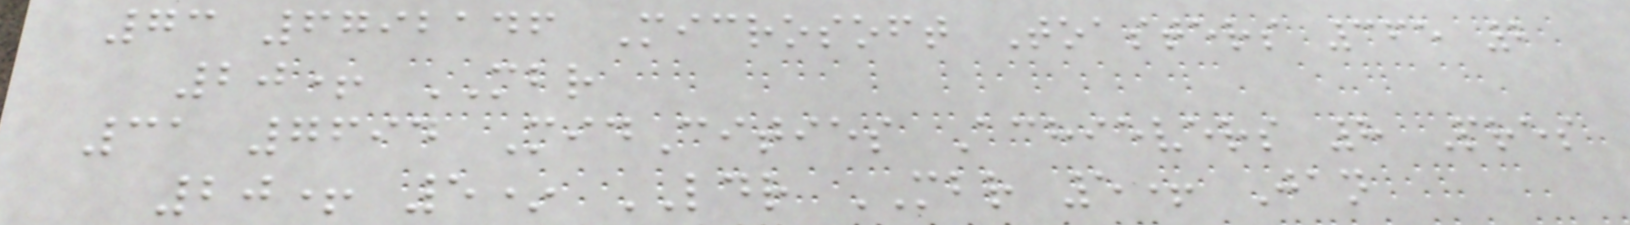73 6792146 Microsoft Toasters 365 2
20+ MBR
31 7694 MidCities Achievers 8 Pres
20+ 5* LDR MBR 5+ Jan
